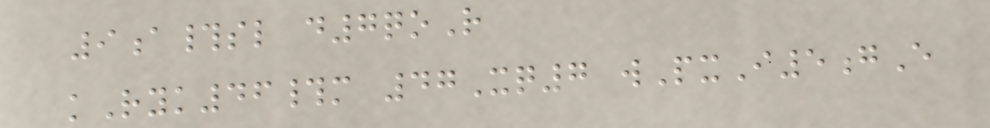9a#sl d7qoR
kRyk46#m 47Xq7 wPxI5gE
